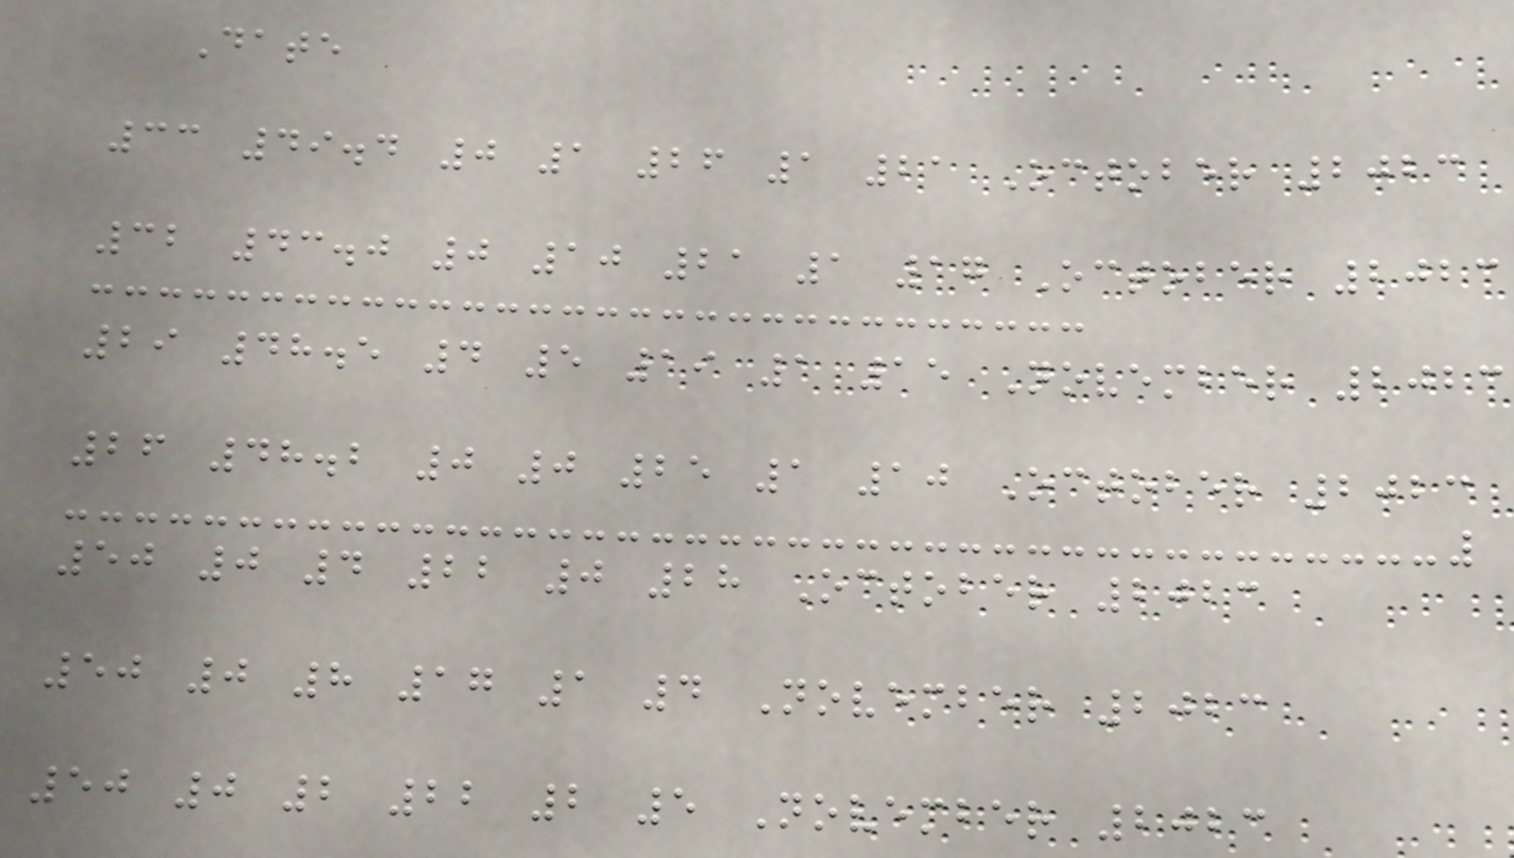Date
33 49.4 0 1 26 1 21 October 2023
32 43.0 0 10 21 1 17 October 2023
29 48.5 4 5 19 1 15 November 2023
26 48.2 0 0 25 1 10 October 2023
50 0 4 22 0 28 October 2023
50 0 8 17 1 4 November 2023
50 0 2 22 2 5 November 2023
